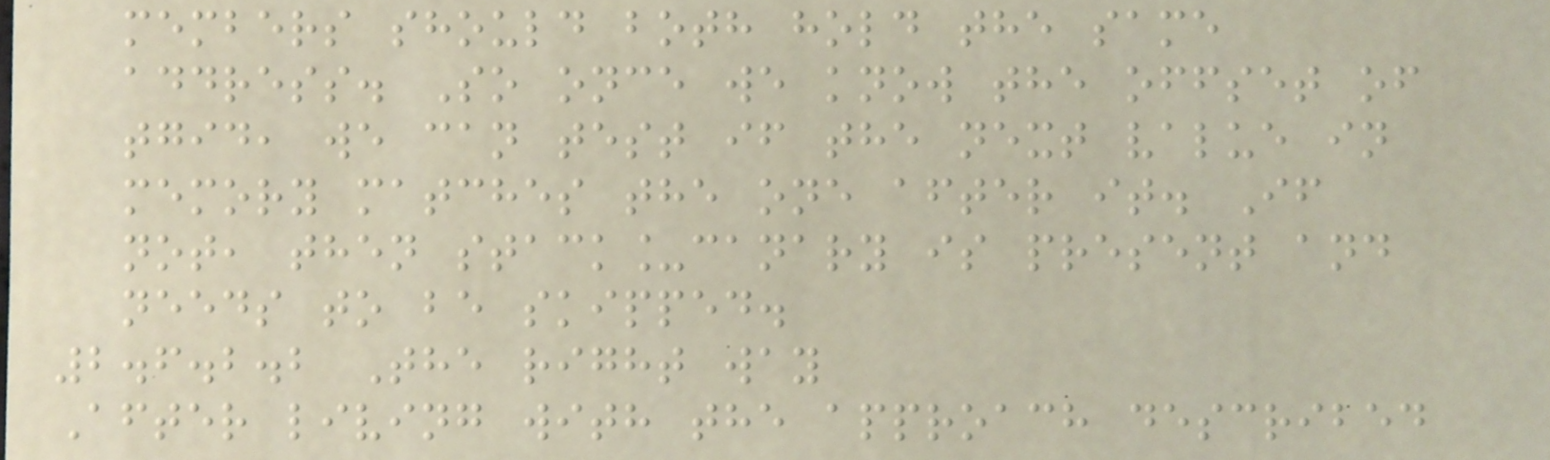members should both hold the same
address. So once we know the offset of
tgid, we can test if the next value in
memory matches the one after it. If
not, then stack_canary is present and
needs to be skipped.
2.6.2.2 The right way
After living with the approach described
